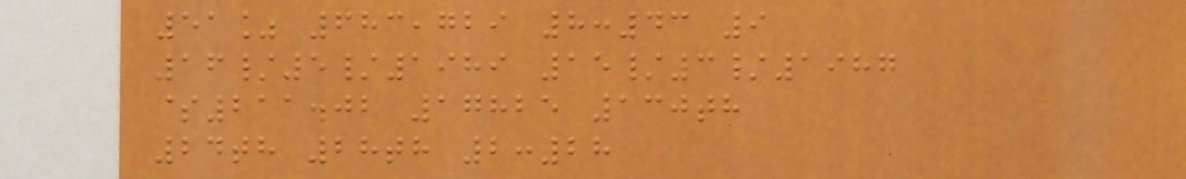51% 683,729 8:43 9
16/5/1989 15/3/1987
$211.02 17825 130th
24th 28th 2:28
